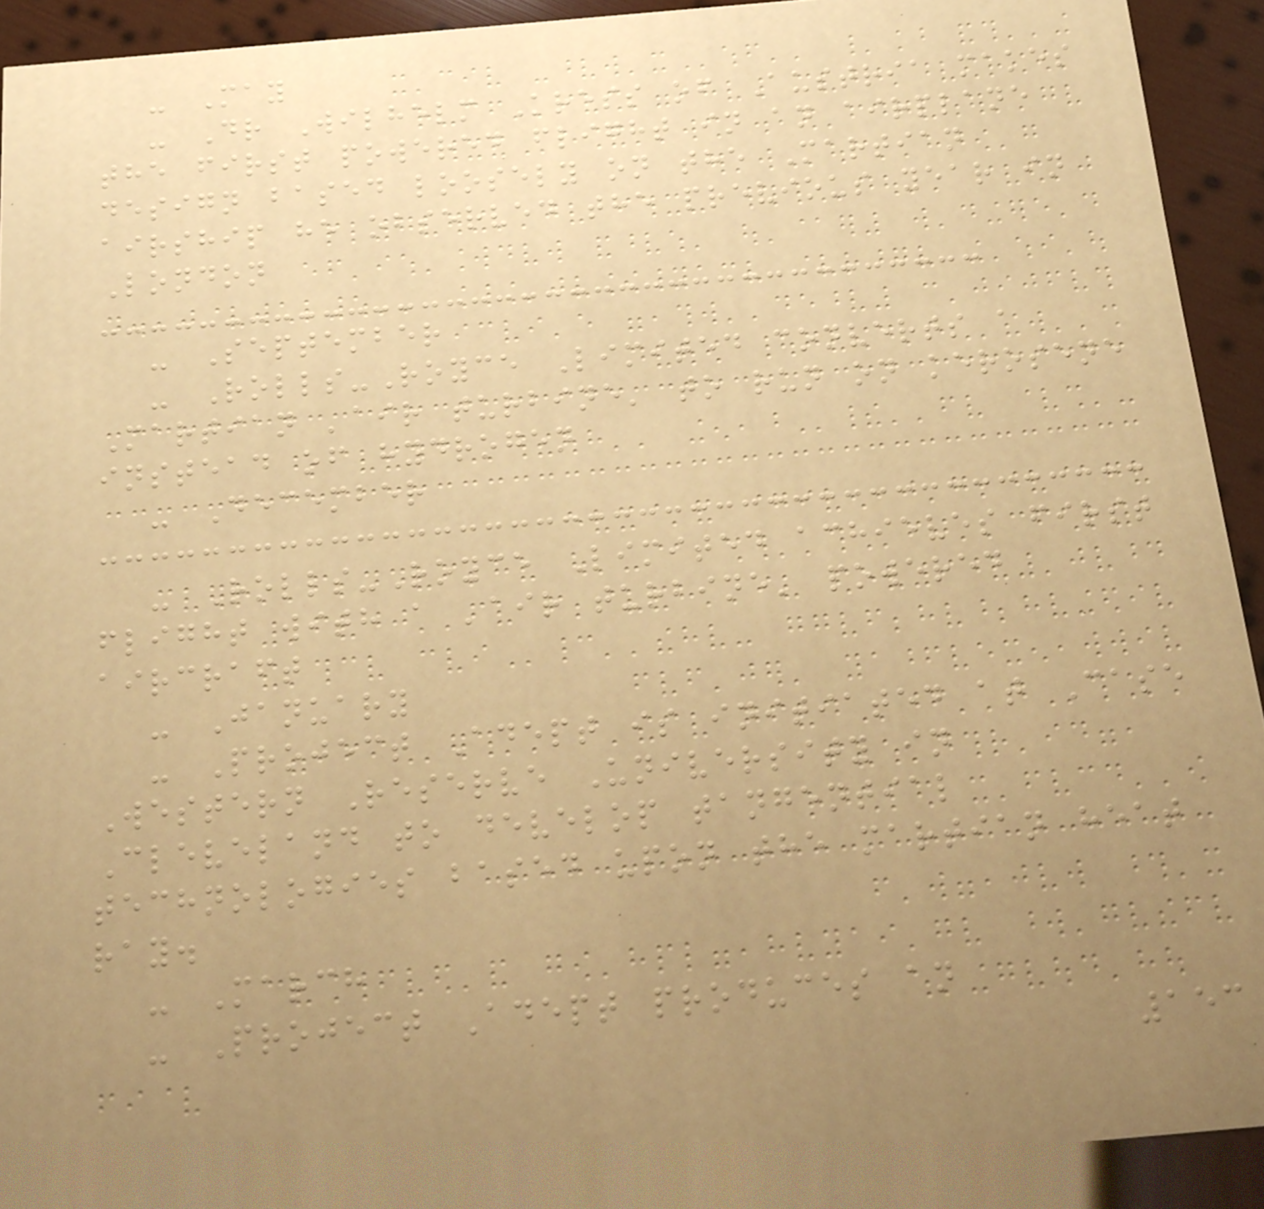- May
- Dr Wilhelm Kress of Austria makes
the first powered flight in an airplane
design based loosely on the Martian
airship he observed the previous year in
London
- September
- Rolls-Royce Limited converts a
Martian 'air turbine' to run on kerosene
instead of hydrogen
- December
- Rolls-Royce Limited achieves first
flight with a 'air turbine' powered
aircraft
- January
- Project Adept is initiated at Case
Western Reserve University in
Cleveland to develop tangential
technologies based upon the martian heat
ray.
- March
- Project Adept produces an
153
